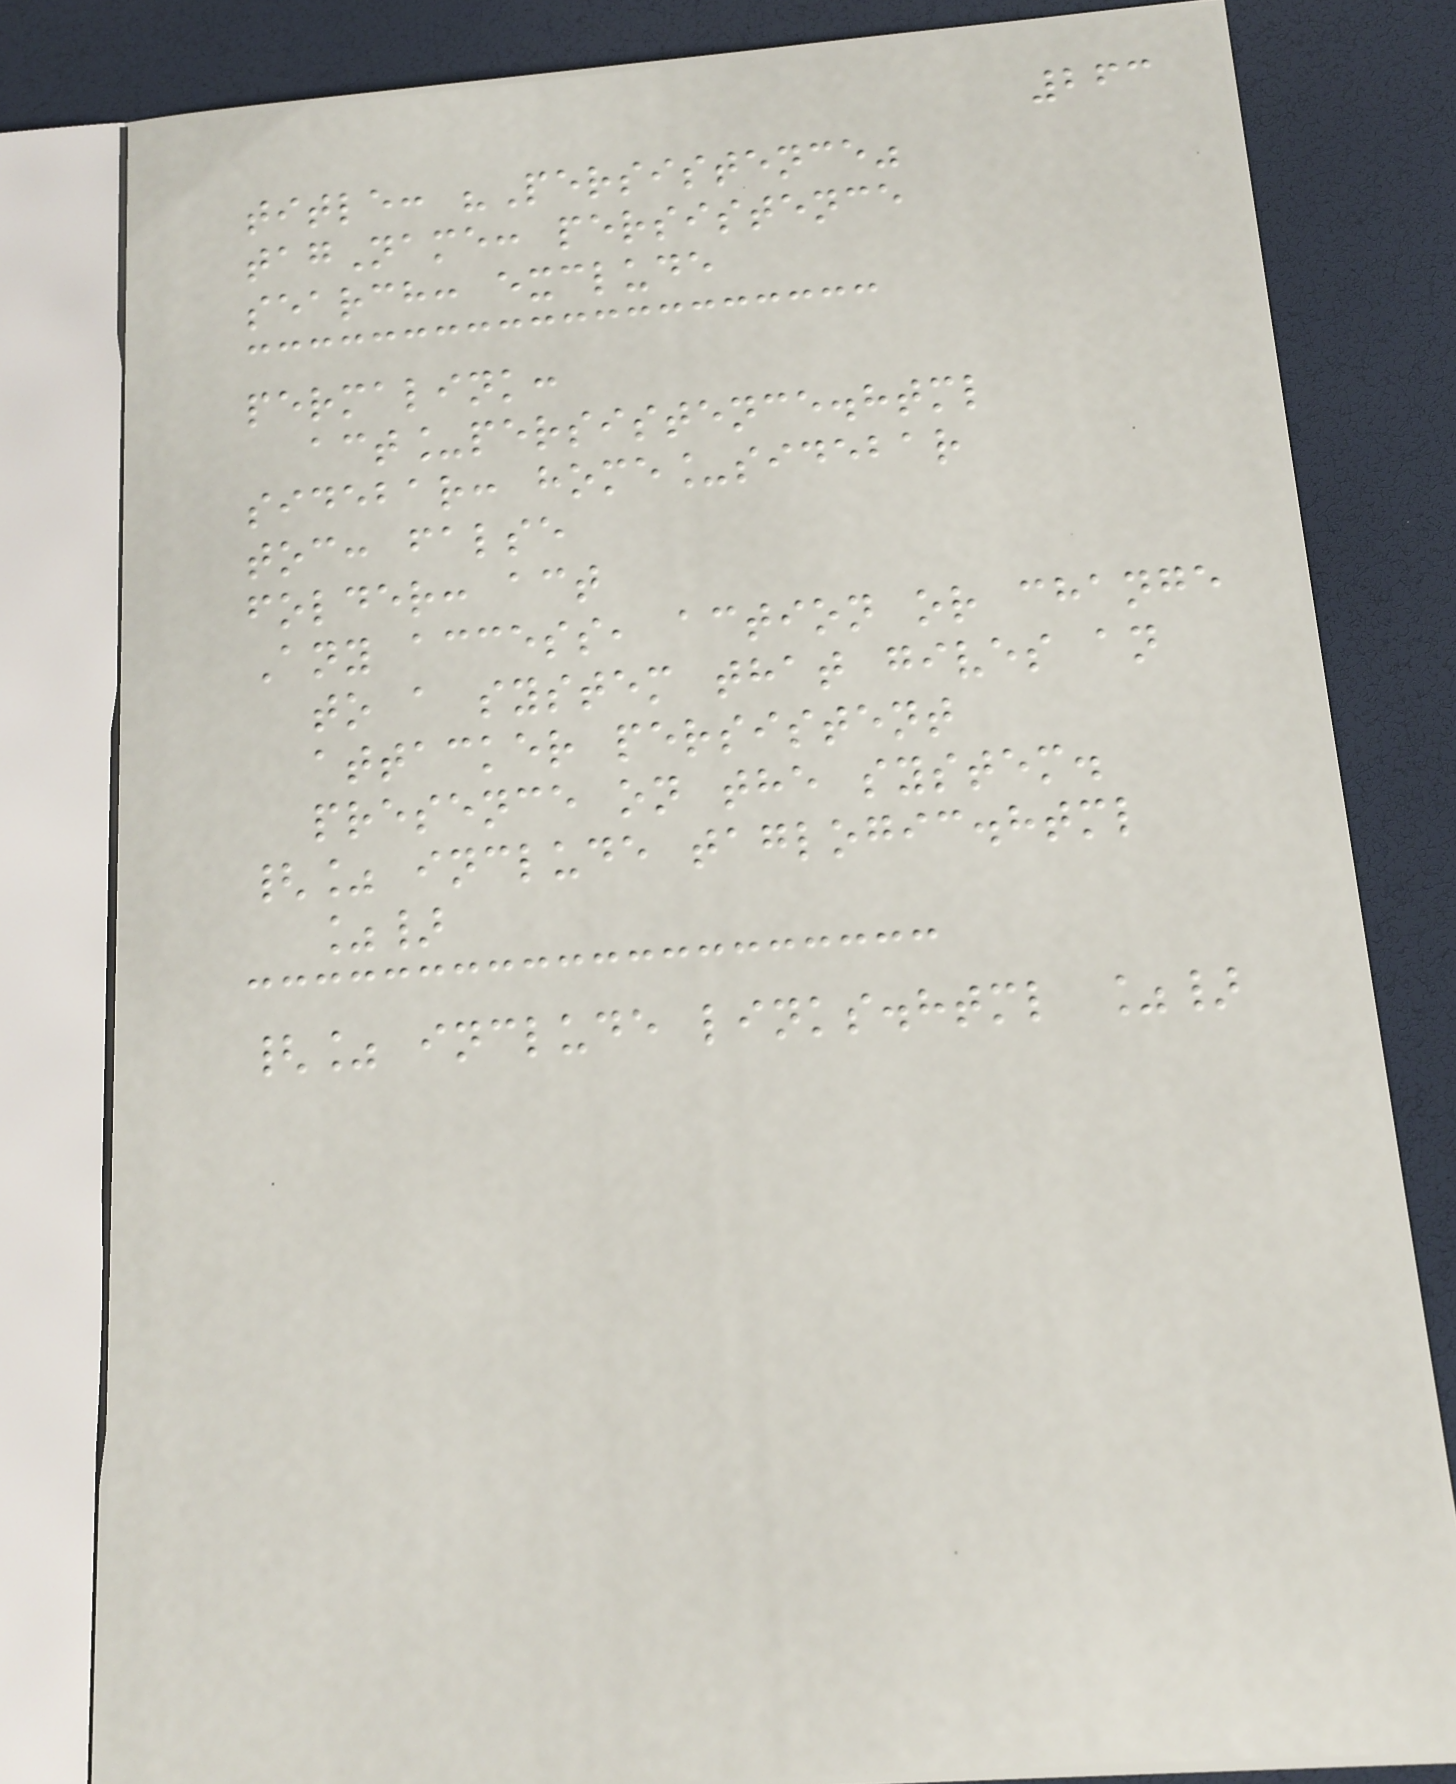263
title: "Persistence"
tagName: persistence
search: exclude
permalink:
act_persistence.html
sidebar: home_sidebar
toc: false
folder: act
Any access, action or change
to a system that gives an
attacker persistent
presence on the system.
{% include taglogic.html
%}
{% include links.html %}
